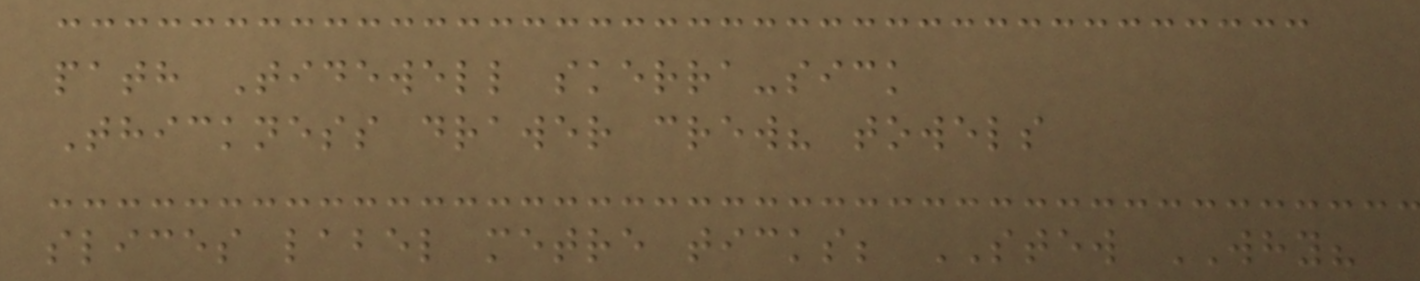path Tidewell skerra-sick
Thickness drawer crew? towels
slices label metre ticks; STEW WHY?
